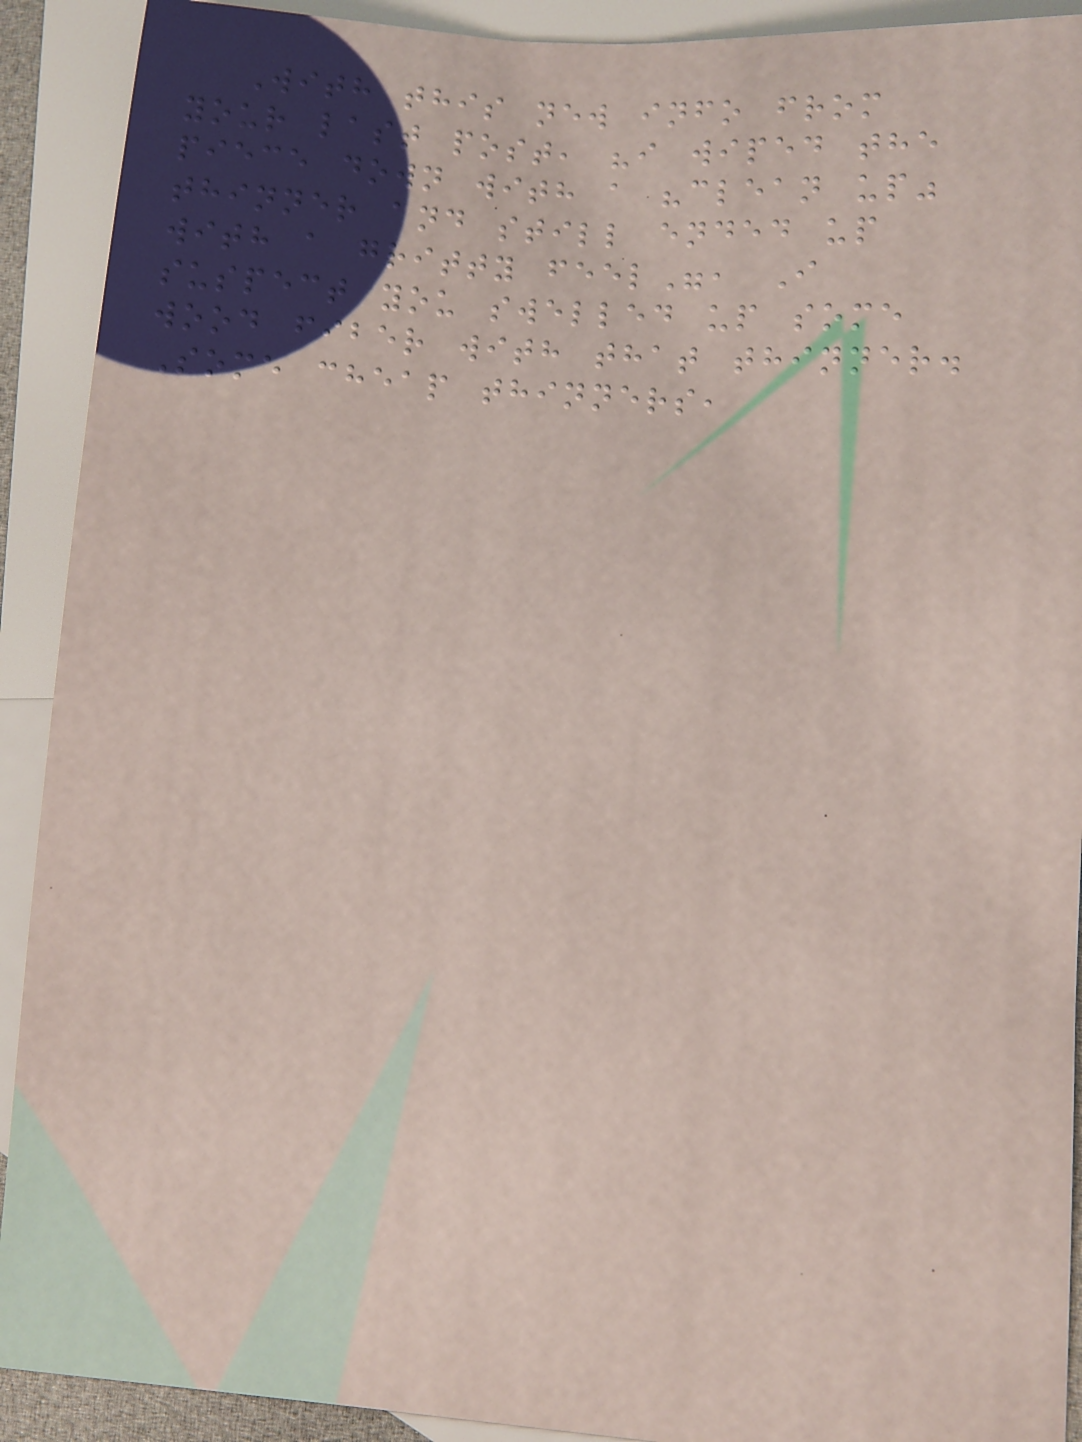With this new info from
your last post, "i wiped the
piece down with a "clean up"
thinner and still ended up
with a gritty feel", I
suspect you swelled up some
wood fiber with that thinner.
Some cheap thinners,
